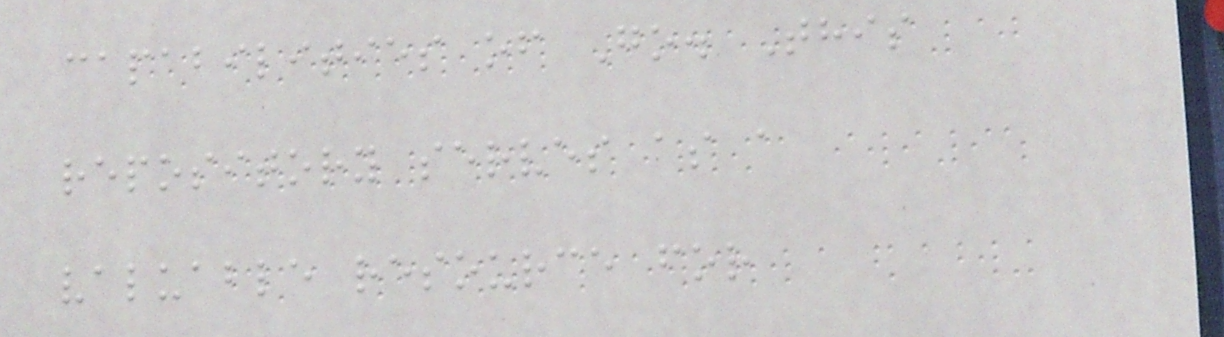capabilities of Go. This
repository serves as a
valuable resource for
